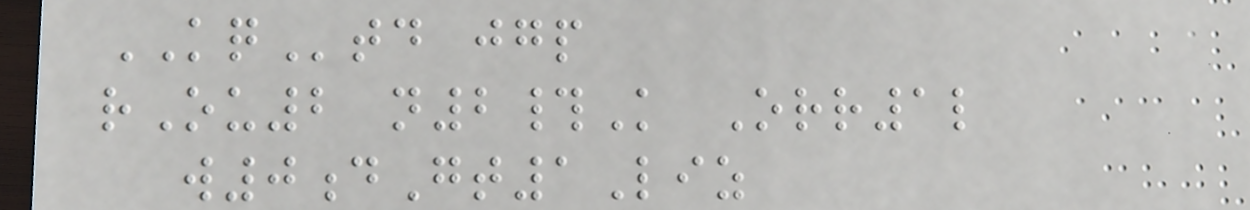KQtd jgp
rOu2 n2#K Orr1l
w0dGt1Liz
